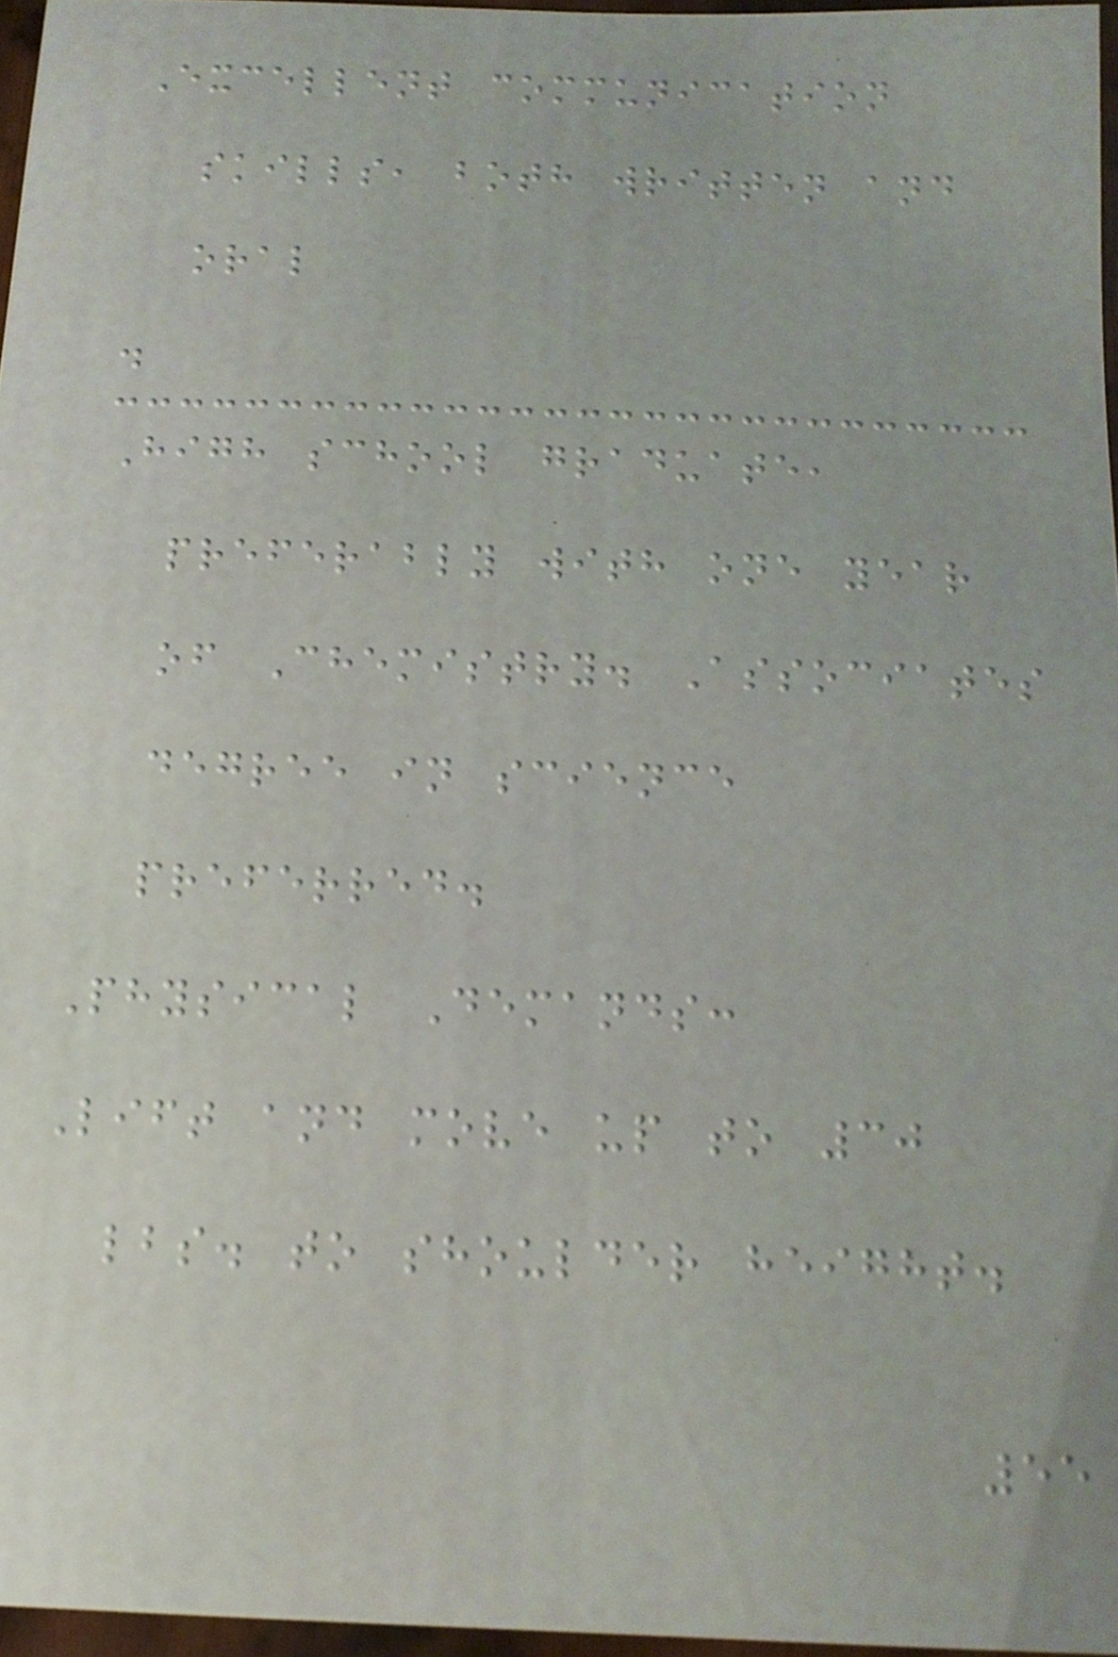Excellent communication
skills, both written and
oral
.
High school graduate,
preferably with one year
of Chemistry. Associates
degree in science
preferred.
Physical Demands:
Lift and move up to 30
lbs. to shoulder height.
55
